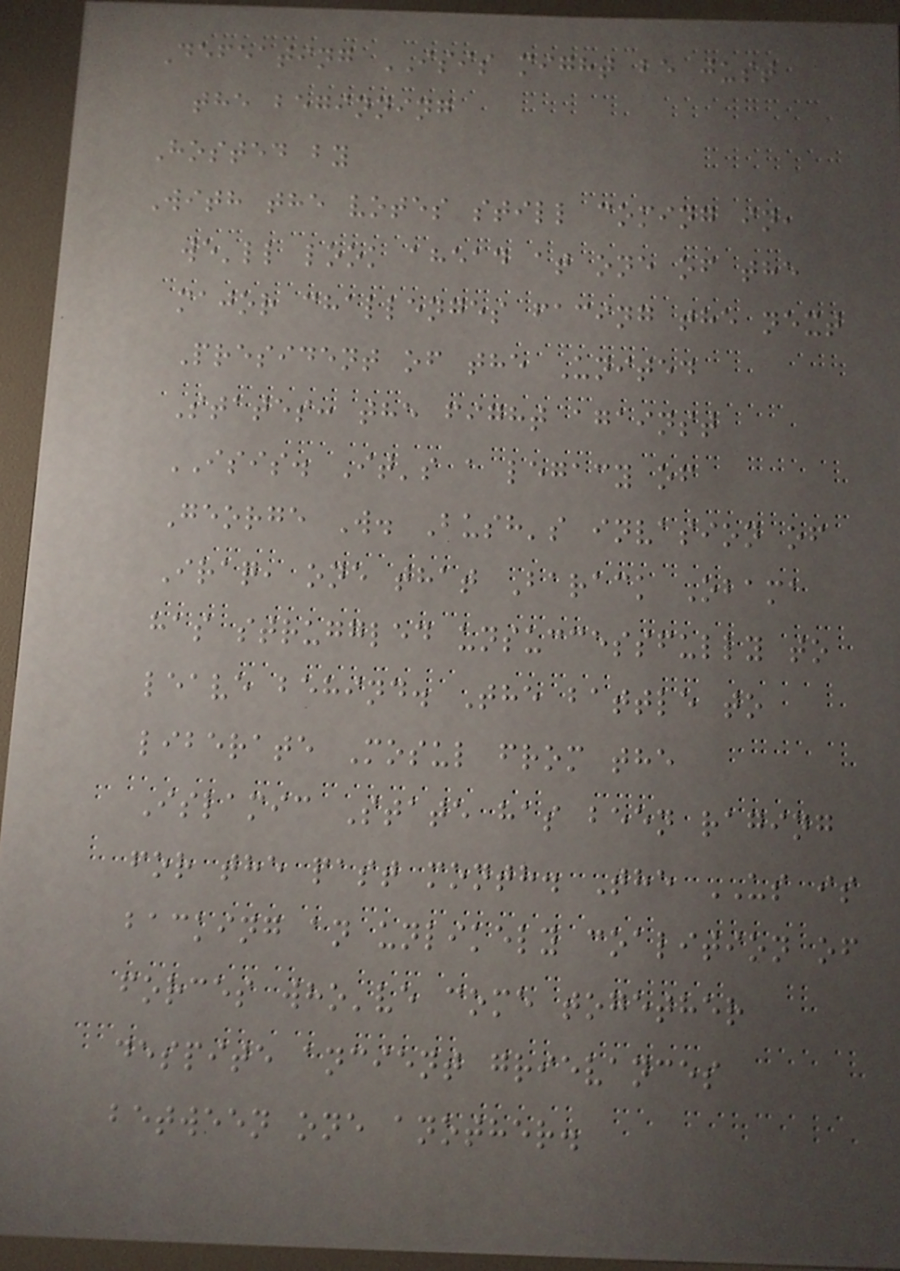Defeating ISIS might be just
the beginning
Hosted by
With the votes still coming in,
we'll look ahead at one of the
major challenges facing the next
President of the United
States: the fight against
ISIS. It's a legacy of
George W. Bush's invasion of
Iraq, one that Barack Obama
has struggled unsuccessfully to
leave behind. The battle to
liberate Mosul from the
Islamic State has been raging
for the past month. The US is
backing an unlikely coalition of
forces who've come together
despite ancient grievances
between one another.
